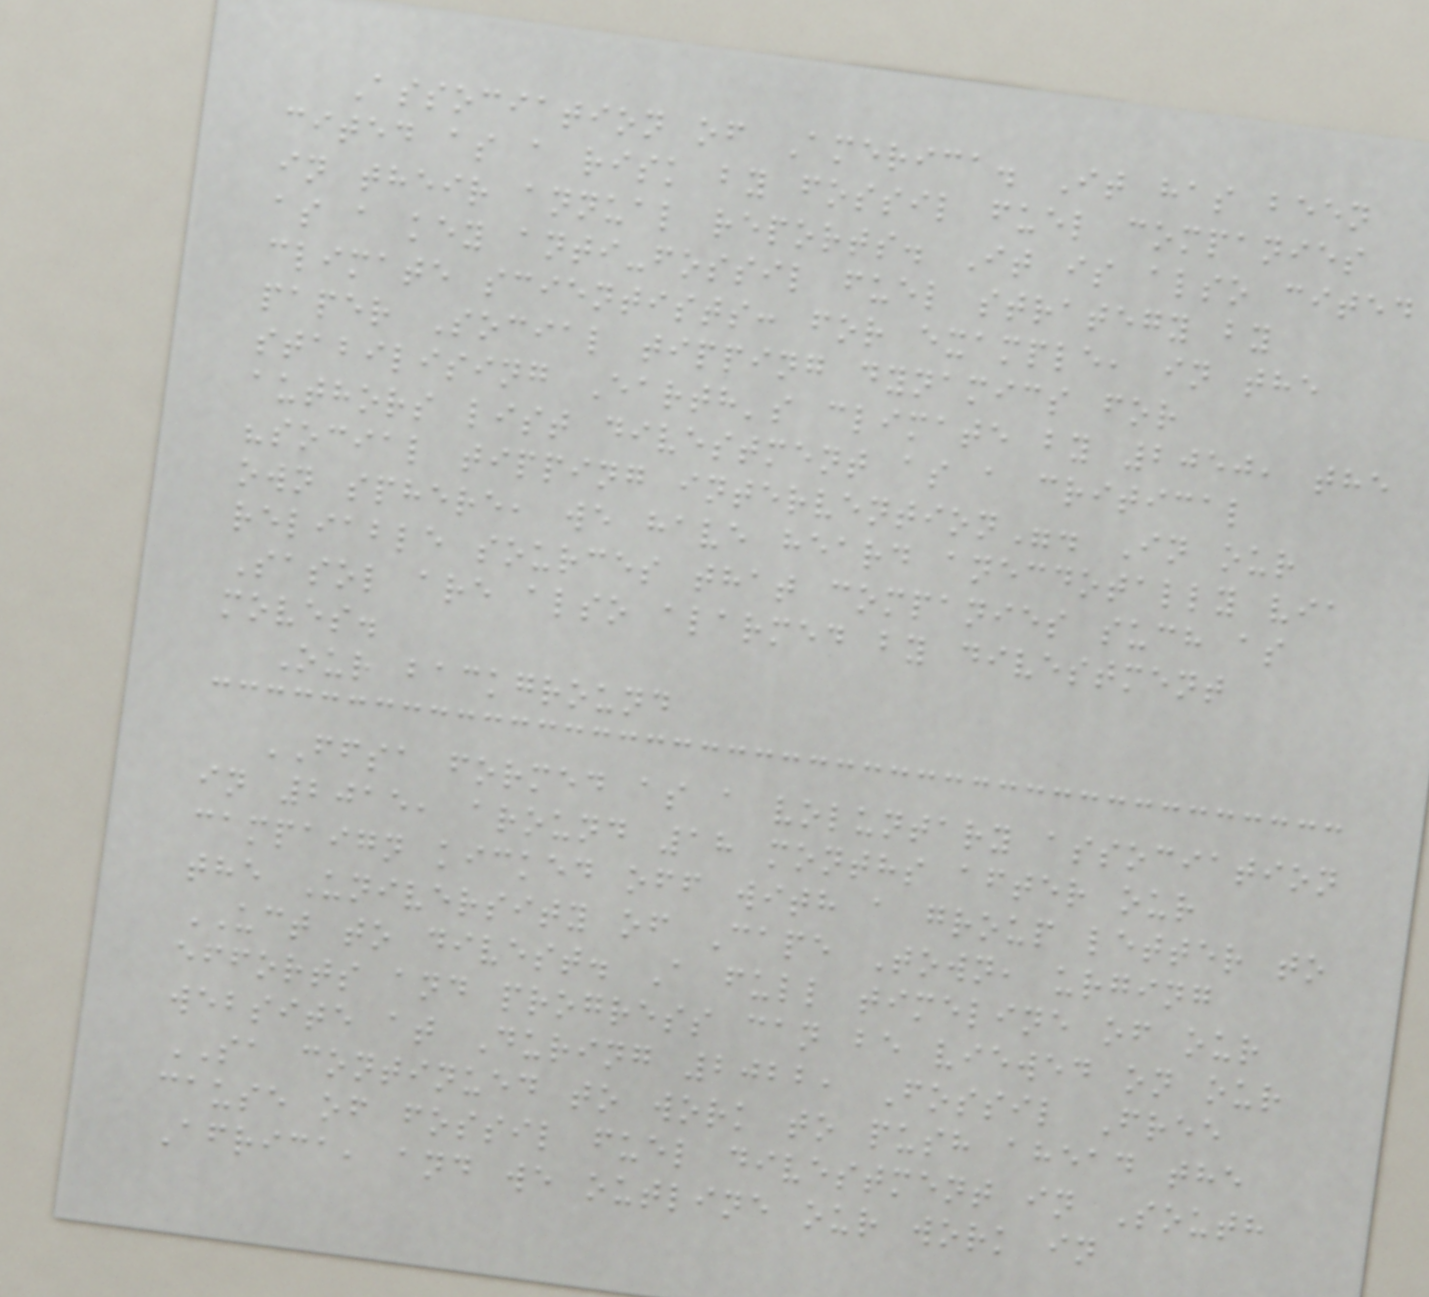Association of America. It has been
cited as a risk by fossil fuel companies
in their annual reports. It is also cited
as a key anti-fossil fuel strategy by
climate scientists: for example, in the
paper Social tipping dynamics for
stabilising Earth's climate by 2050, the
authors list divestment as a critical
"social tipping intervention". In our
own sphere, we have heard anecdotally via
reliable sources that companies such as
Sasol are also alarmed by divestment
moves.
Our background
FFSA formed as a voluntary association
in 2015, around 18 months after our
campaign kicked off with a group letter to
the University of Cape Town, urging
UCT to divest. A full timeline of our
efforts and progress can be viewed on our
website at During 2022, Fossil Free
SA continued to work to push ahead the
cause of fossil fuel divestment in South
Africa, and we outline our work in
